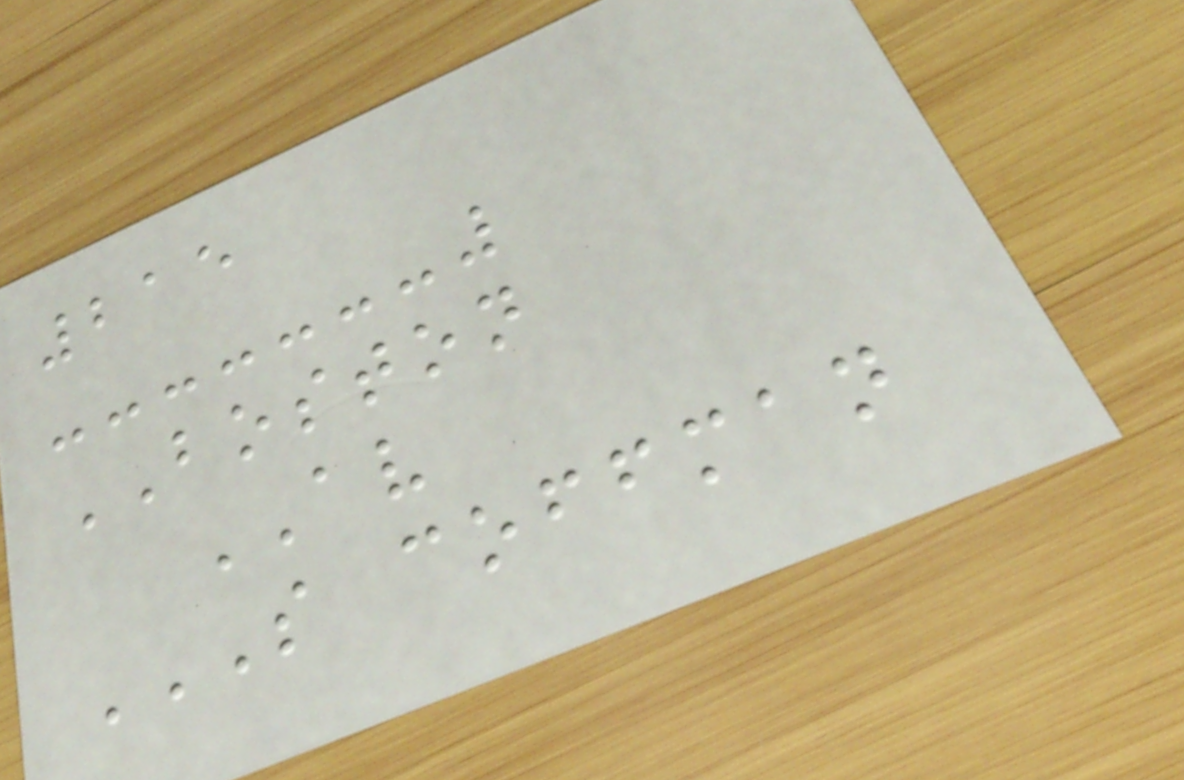215
BOSTON
AV
S COFFMAN
